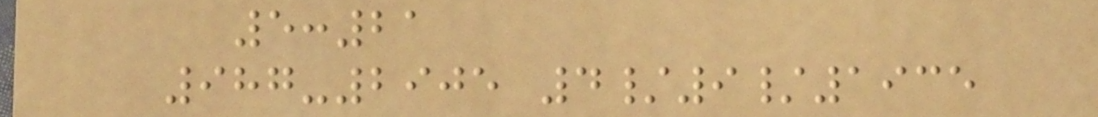5:21
987-2905 4/9/1935
